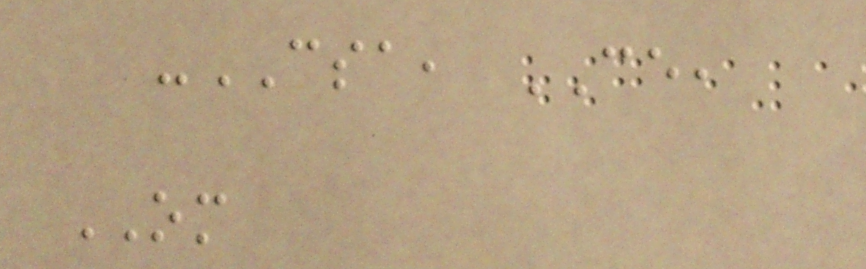-CSA, CE,
OM
